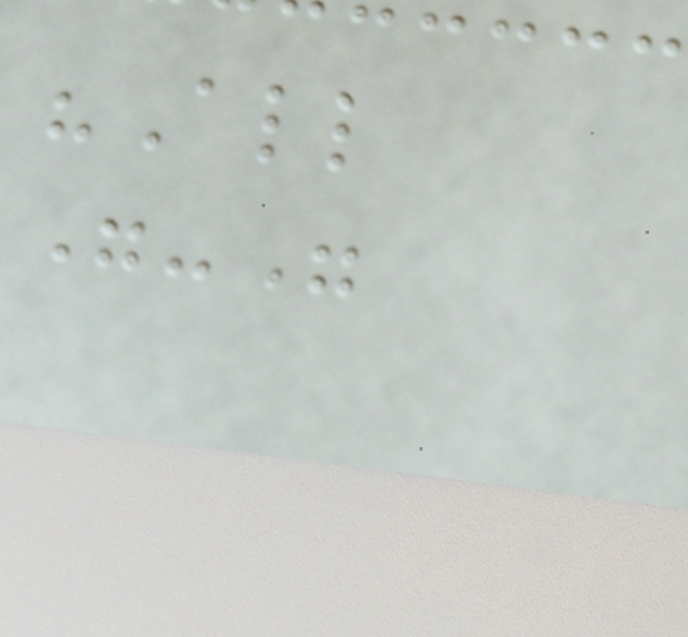"All
"-"
